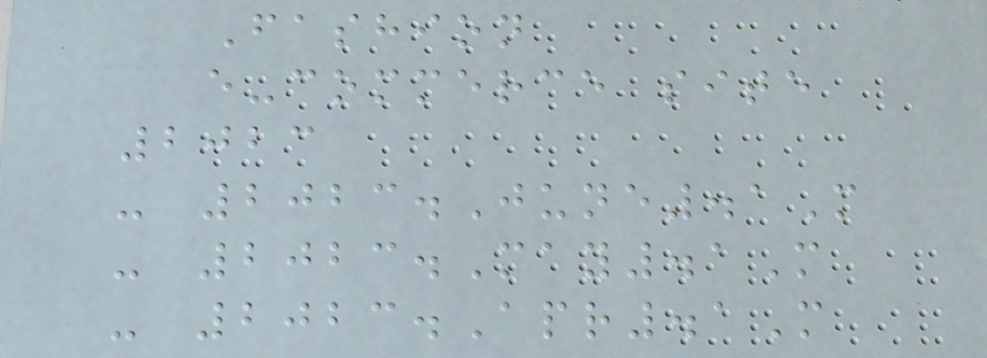Fashion
e-commerce site
2023
- 2023.June.1M
- 2023.May.1M
- 2023.Apr.1M
